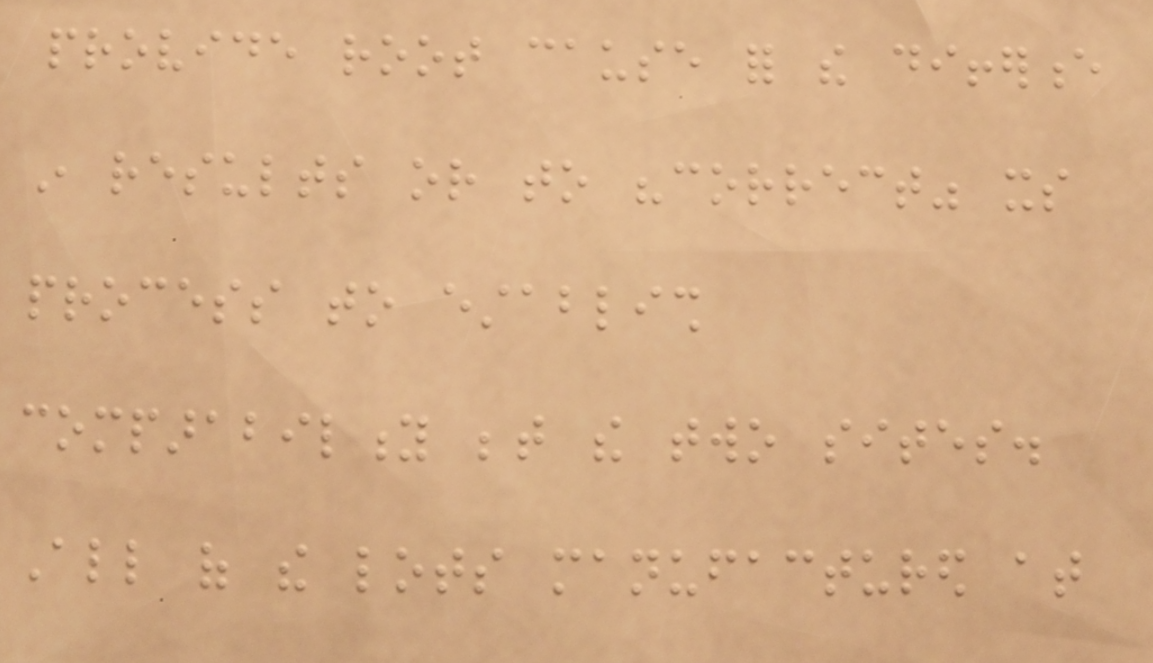provide root cause for the difference
in results or to "correct" its
process to establish
comparability between the two sites.
All of the lots manufactured at
